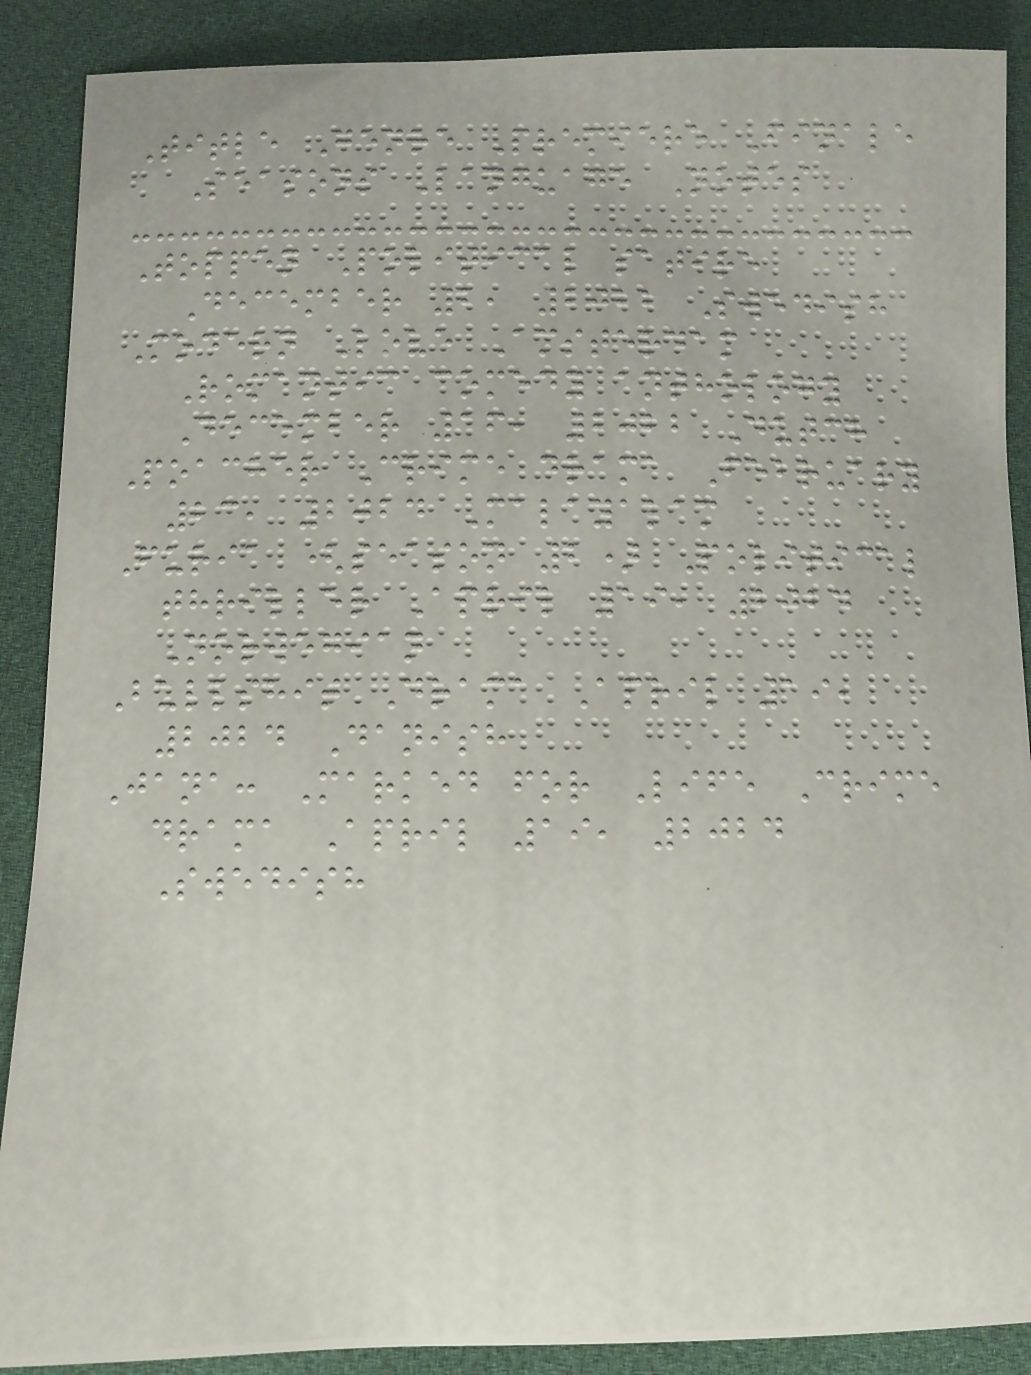Title Genre Premiere Finale
Seasons Language Notes
Toppen Political satire
December 2, 2022 Swedish
Modern Love Amsterdam
Romantic comedy anthology
December 16, 2022 Dutch
Poacher Crime drama February
23, 2024 Malayalam
Furia (season 2) Political
thriller April 19, 2024
Norwegian
Bullshit Drama April 19,
2024 Danish
Jana: Marked for Life Crime
drama April 19, 2024
Swedish
